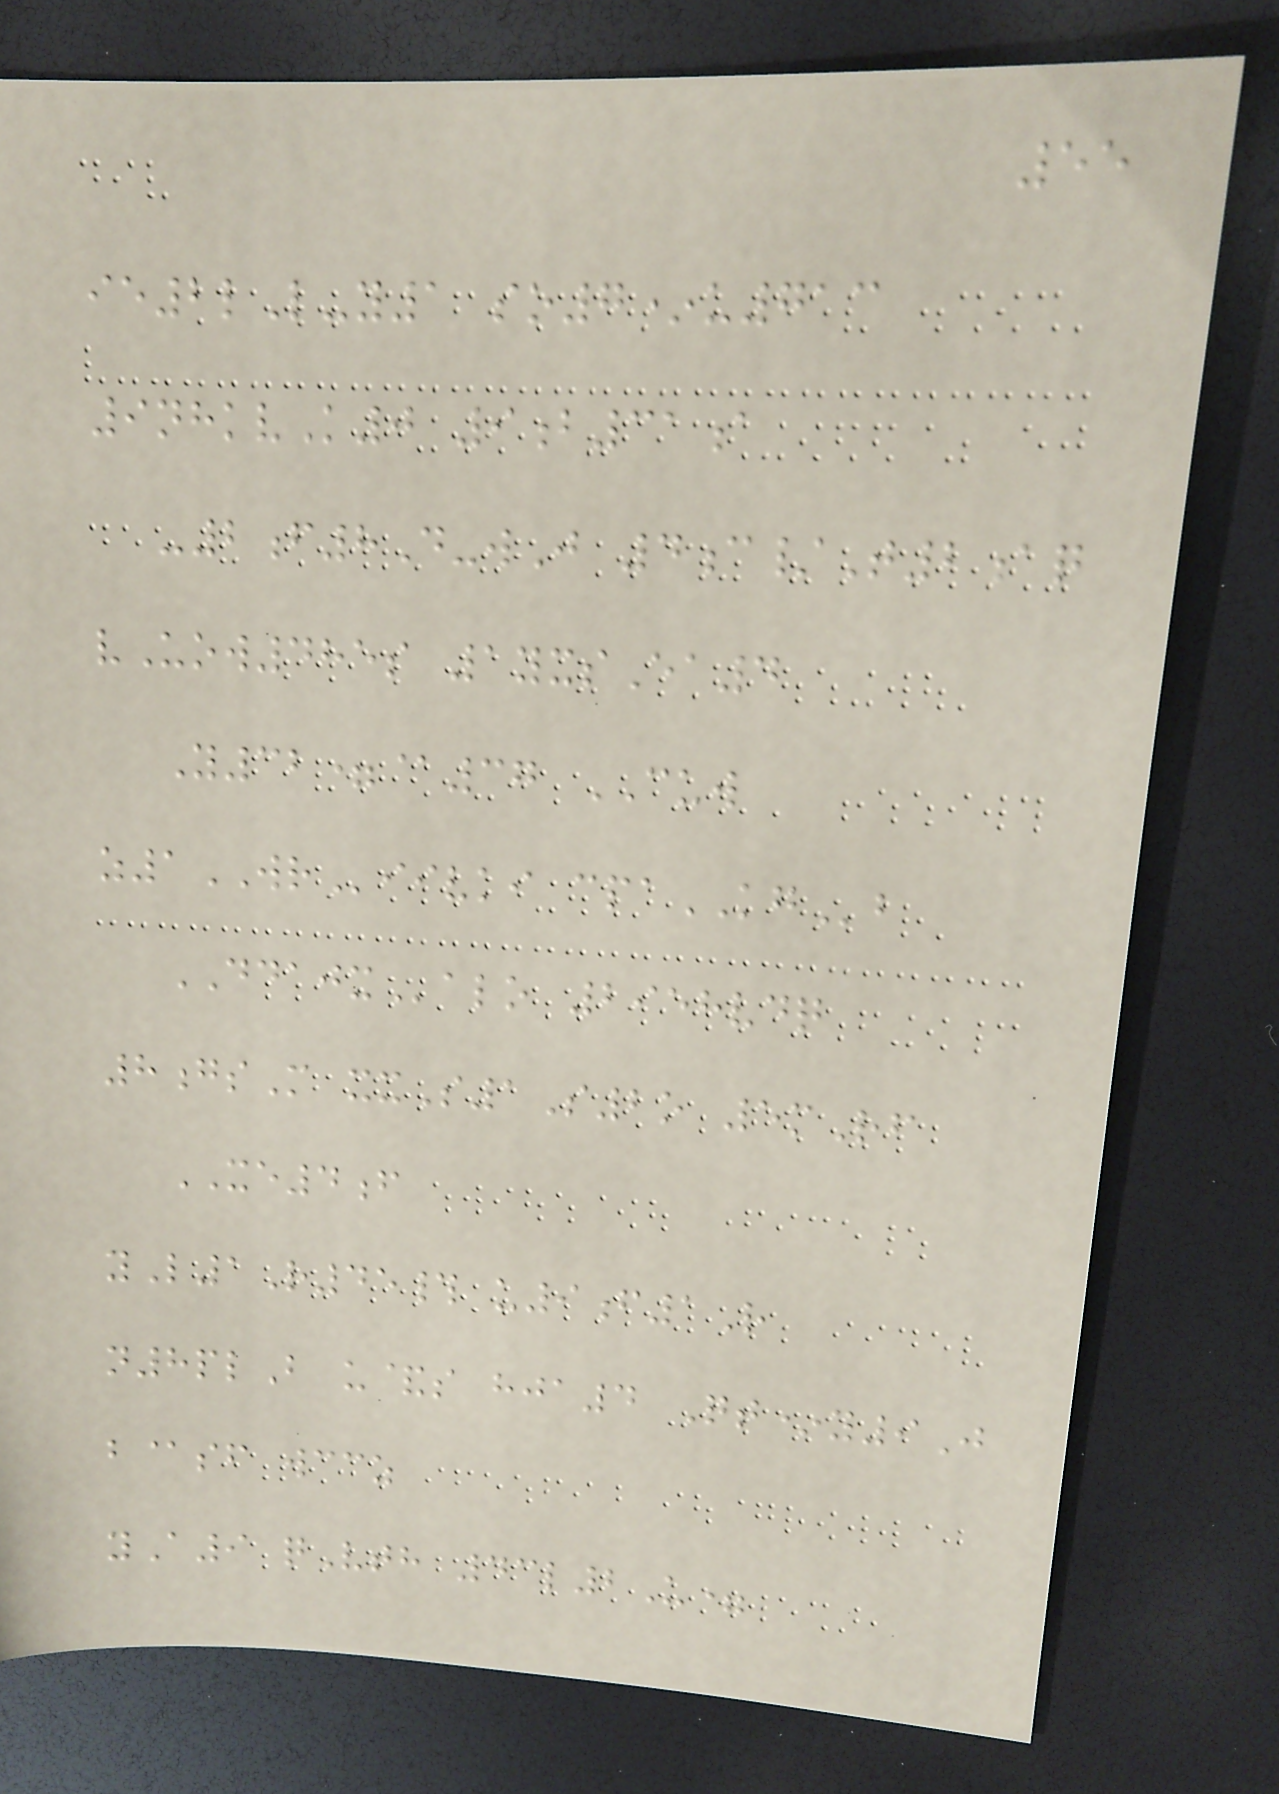55
ie2lL-y1 so7*u713
9nhkvK0 9b31a
-2f8D-wJ 4c/T2aq
vUow485s 1yxsEa4
Y32=@37 CUW
z1WRiivki cpaKGb
DDAJXalo 2958vdq
8gsM xxS1S2o 5mRf
XE4f
yL1R45# u9f1R
n8plB u&s hja4 Qt*y9J
b@sf wccz
yA9 qVth 43l2U=
